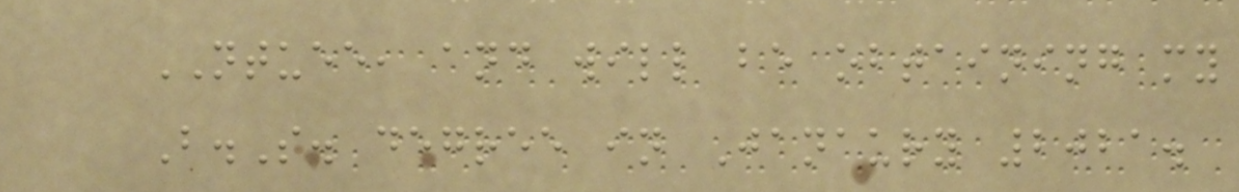NTUEE, and will be obtaining my
B.S. degree in Janaury 2021.
